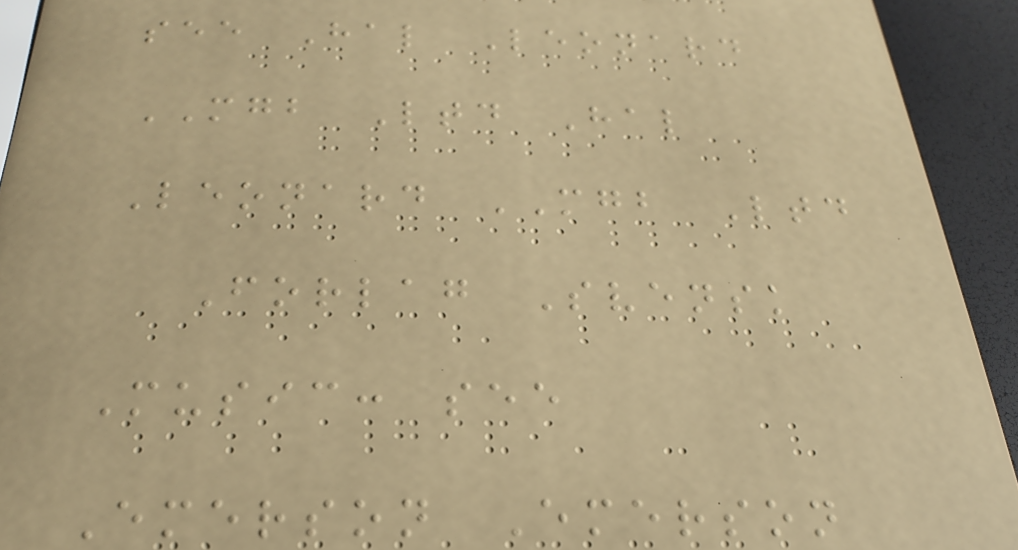see Hal Leonard
MGB Ltd Hal
Leonard MGB Ltd
Forlag Svensk
Music: see
Emerson Emerson
